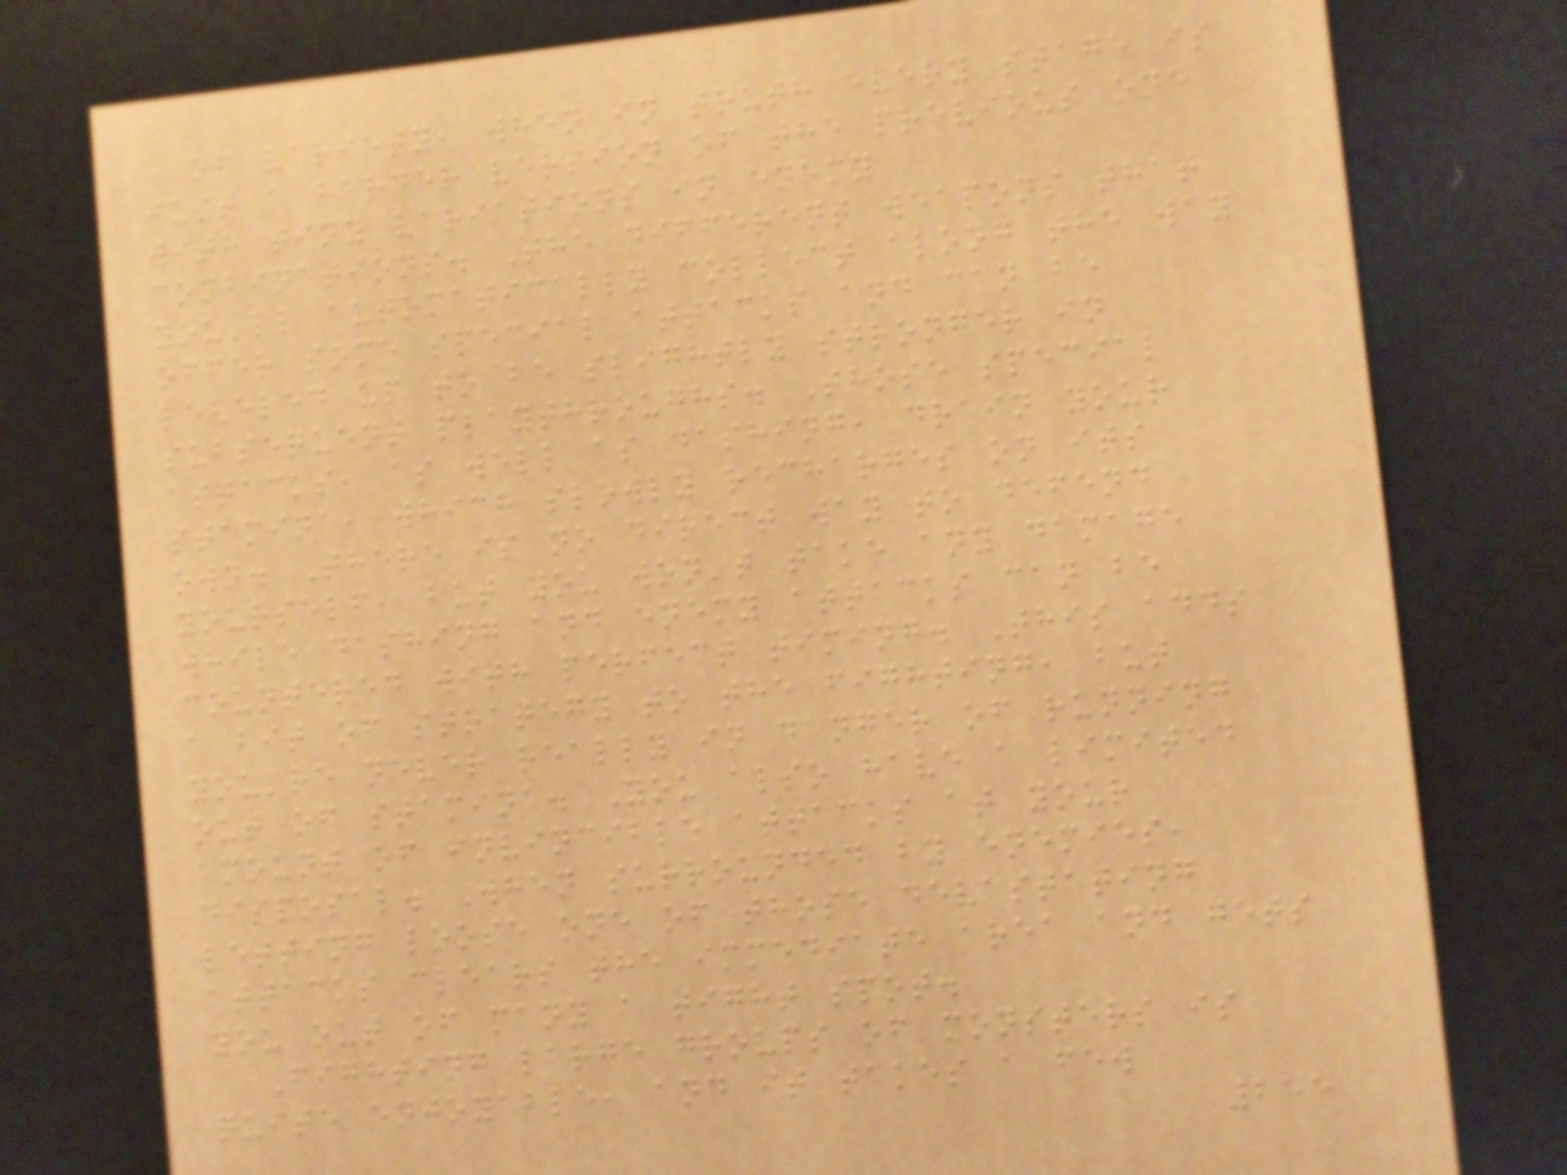of variety, when in truth every stage is
just a harder version of the previous one
with tiny variations in enemy
combinations. The different weapons that
you'll automatically collect along the way
offer some special attacks and can be
leveled up to be slightly stronger in
subsequent playthroughs. Those special
attacks, as well as dashing, drain your
stamina, which slowly recharges on its
own. There is no direct way to defend
yourself, but you won't take any damage
while dashing and enemy attacks can be
countered with perfect timing. This adds
a bit of strategy to the fighting, but
you're never really in danger of running
out of stamina. You also have a limited
amount of invincible attacks at your
disposal. When surrounded by enemies,
letting loose one of those devastating
attacks clears the immediate area and gets
you out of many a tight spot.
Fighting large groups of monsters is
quite enjoyable, and it takes a few
255
